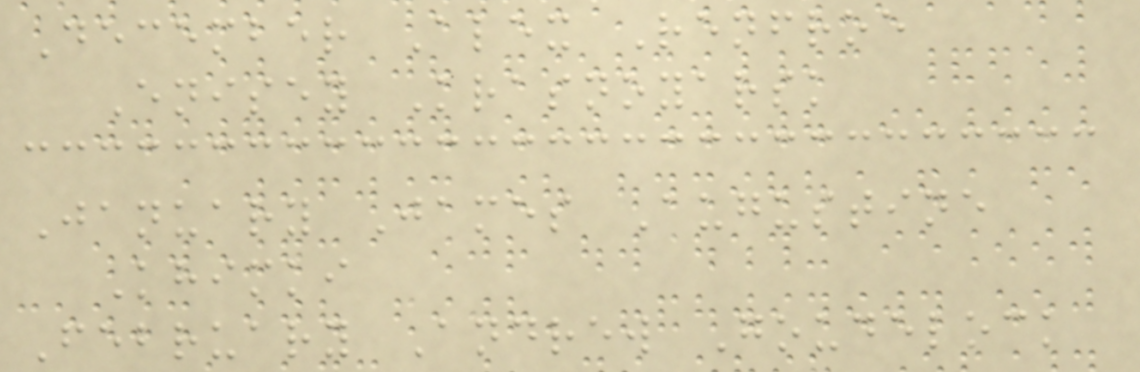December Alex Renfroe
Enisey Krasnoyarsk
January James Augustine
Khimki
February Andrew Goudelock
